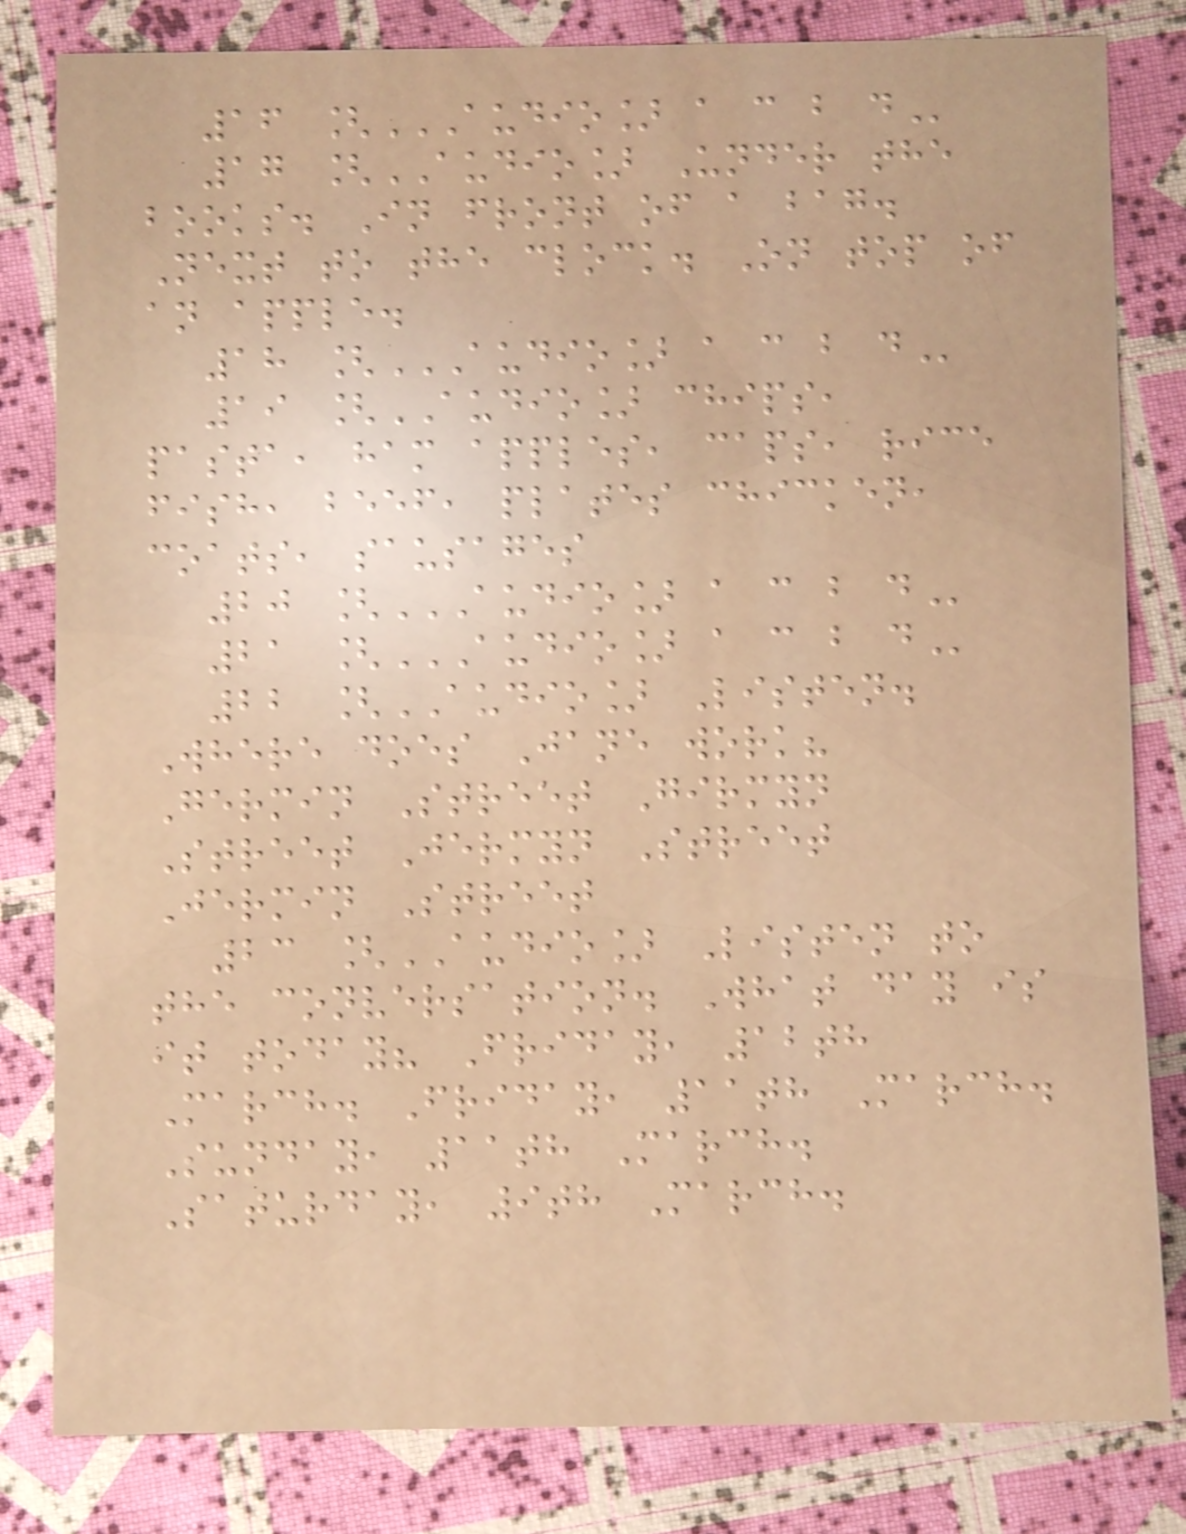16 [AUDIO] A C B D
17 [AUDIO] Under the
books. In front of a bag.
Next to the clock. On top of
an apple.
18 [AUDIO] A C B D
19 [AUDIO] chips,
pasta, ham apples, caps, rice
fish, beef, plates chicken,
coats, sausages
20 [AUDIO] A C B D
21 [AUDIO] A C B D
22 [AUDIO] Listen.
Where does Jane work?
Germin Street Girmyn
Street Jermyn Street
Jermin Street
23 [AUDIO] Listen to
the conversation. What day is
it today? Friday, 12th
March. Friday, 11th March.
Sunday, 11th March.
Saturday, 9th March.
